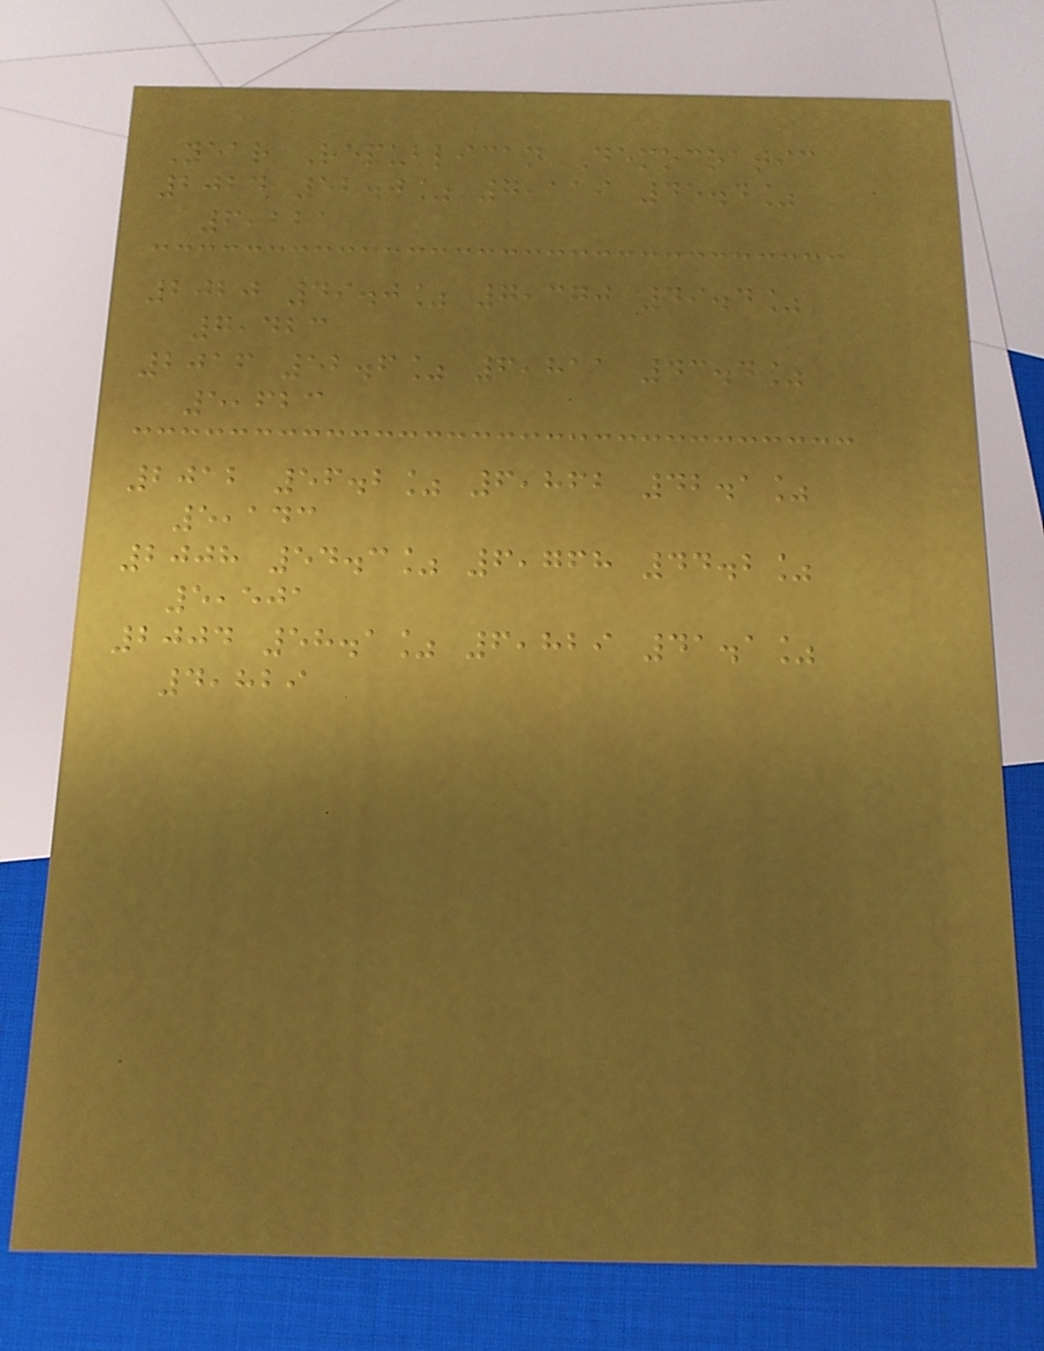Year Republican Democratic
2024 52.0% 7,119 45.4%
6,221
2020 49.0% 7,370 49.4%
7,423
2016 52.6% 6,811 43.4%
5,623
2012 56.2% 6,862 42.1%
5,143
2008 54.3% 6,768 44.2%
5,501
2004 58.1% 6,829 41.1%
4,829
